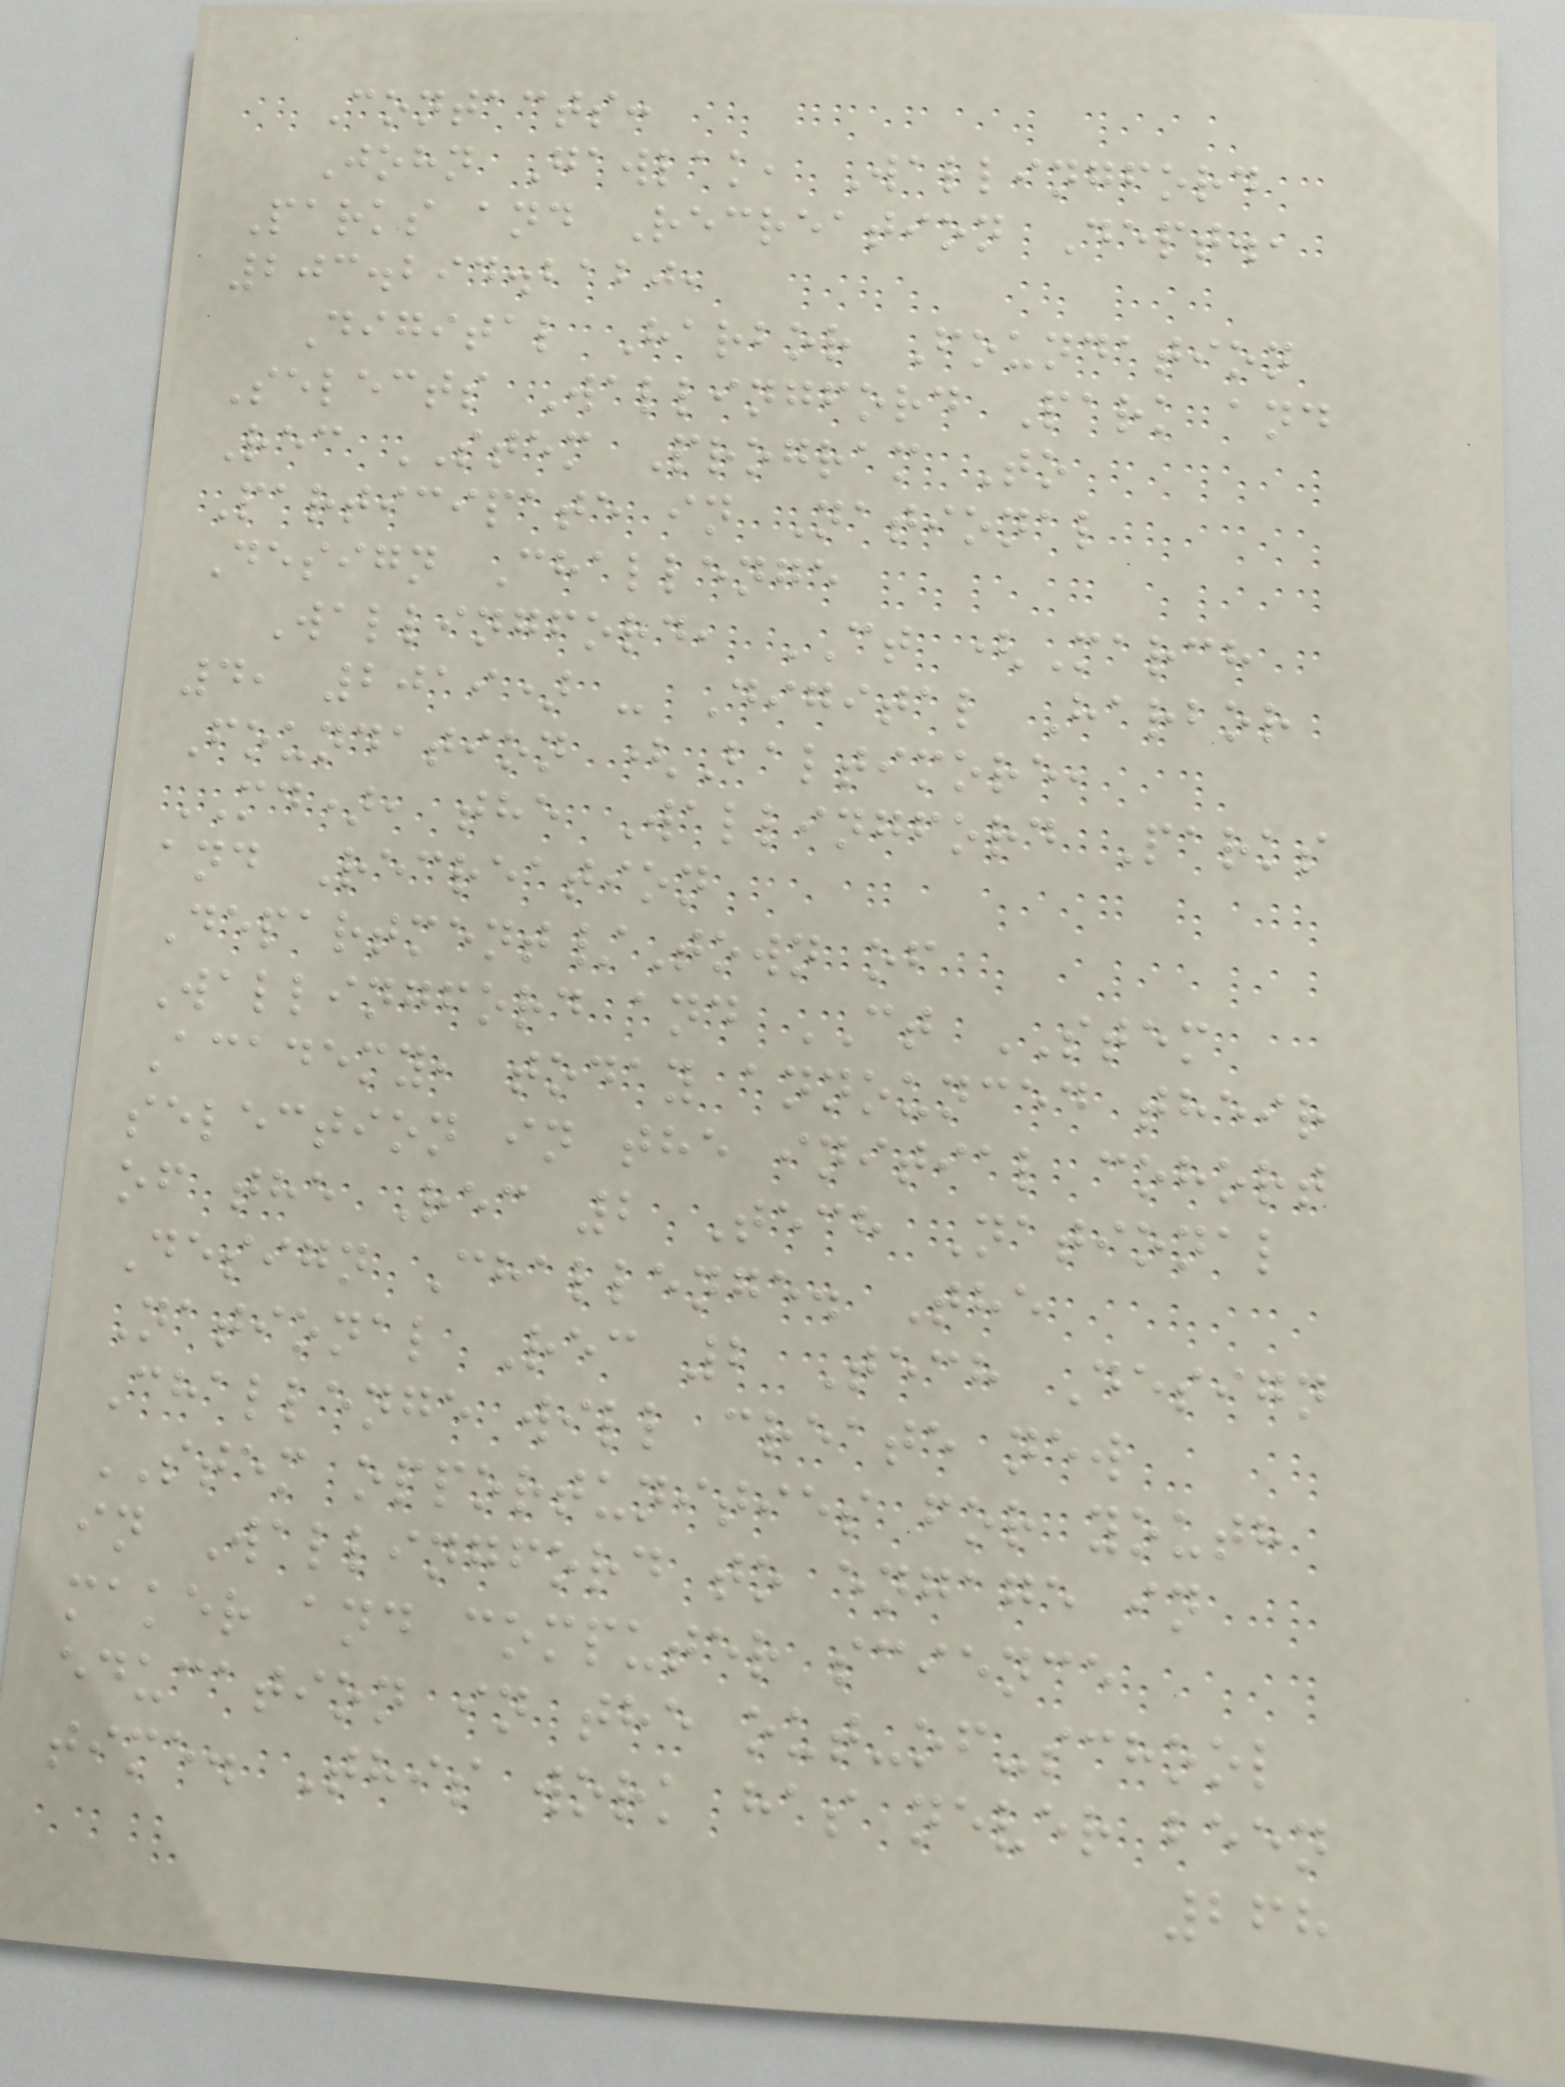Contacts:
John Gawlak, Wallingford
Parks and Recreation Dept.,
203.294.2120,
Digital Harbor Foundation
Selects Wallingford Park and
Rec STEM Program To
Participate in National
Design Challenge
Wallingford, CT (March
4, 2019) - Digital Harbor
Foundation (Baltimore,
MD), the Wallingford Parks
and Recreation
Department/Town of
Wallingford and CT STEM
Academy, today announced their
selection in the initial cohort
of the Rec 2 Tech National
Design Challenge. The
National Rec 2 Tech Design
Challenge will create new
STEM opportunities for youth
in Wallingford to engage in
maker and computer science
education in the out-of-school
time. This work has never been
268
